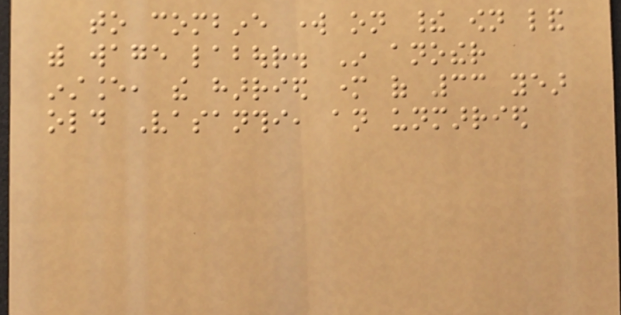to combine work on their own land
with wage labour. In another
instance, the harried mother of 33 year
old Vasanthi, an unmarried
